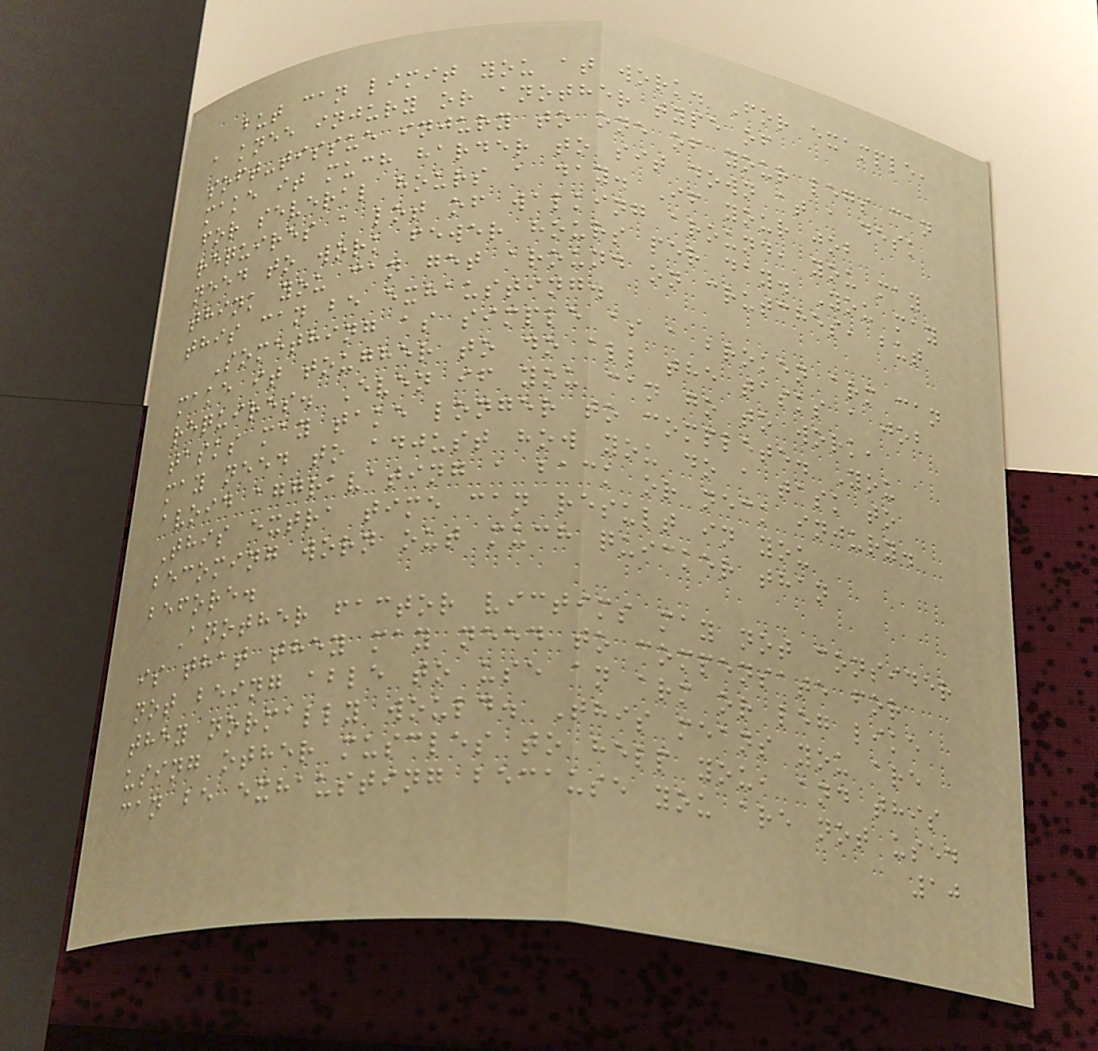but can limit you at work. For example,
a knee injury or another type of
soft-tissue injury to one of your legs can
make it much harder to sit down at a desk
for several hours a day. If your job
requires a lot of walking around, you may
need to work fewer hours per day. You may
think you can get around on crutches, but
this can be exhausting.
Something as simple as a broken arm can
make it tougher to do all the tasks a job
requires. Even if you can go to work,
tasks may take longer to complete. You
may need to adjust how you do a task to
avoid aggravating a back or neck injury.
This extra time can result in you
becoming worn out much quicker than
before.
Another factor victims may not consider
is that they may need to compensate for
not being able to use an arm or leg like
they normally would. This means you are
using other muscles to help you, and this
can be exhausting because you are not used
10
